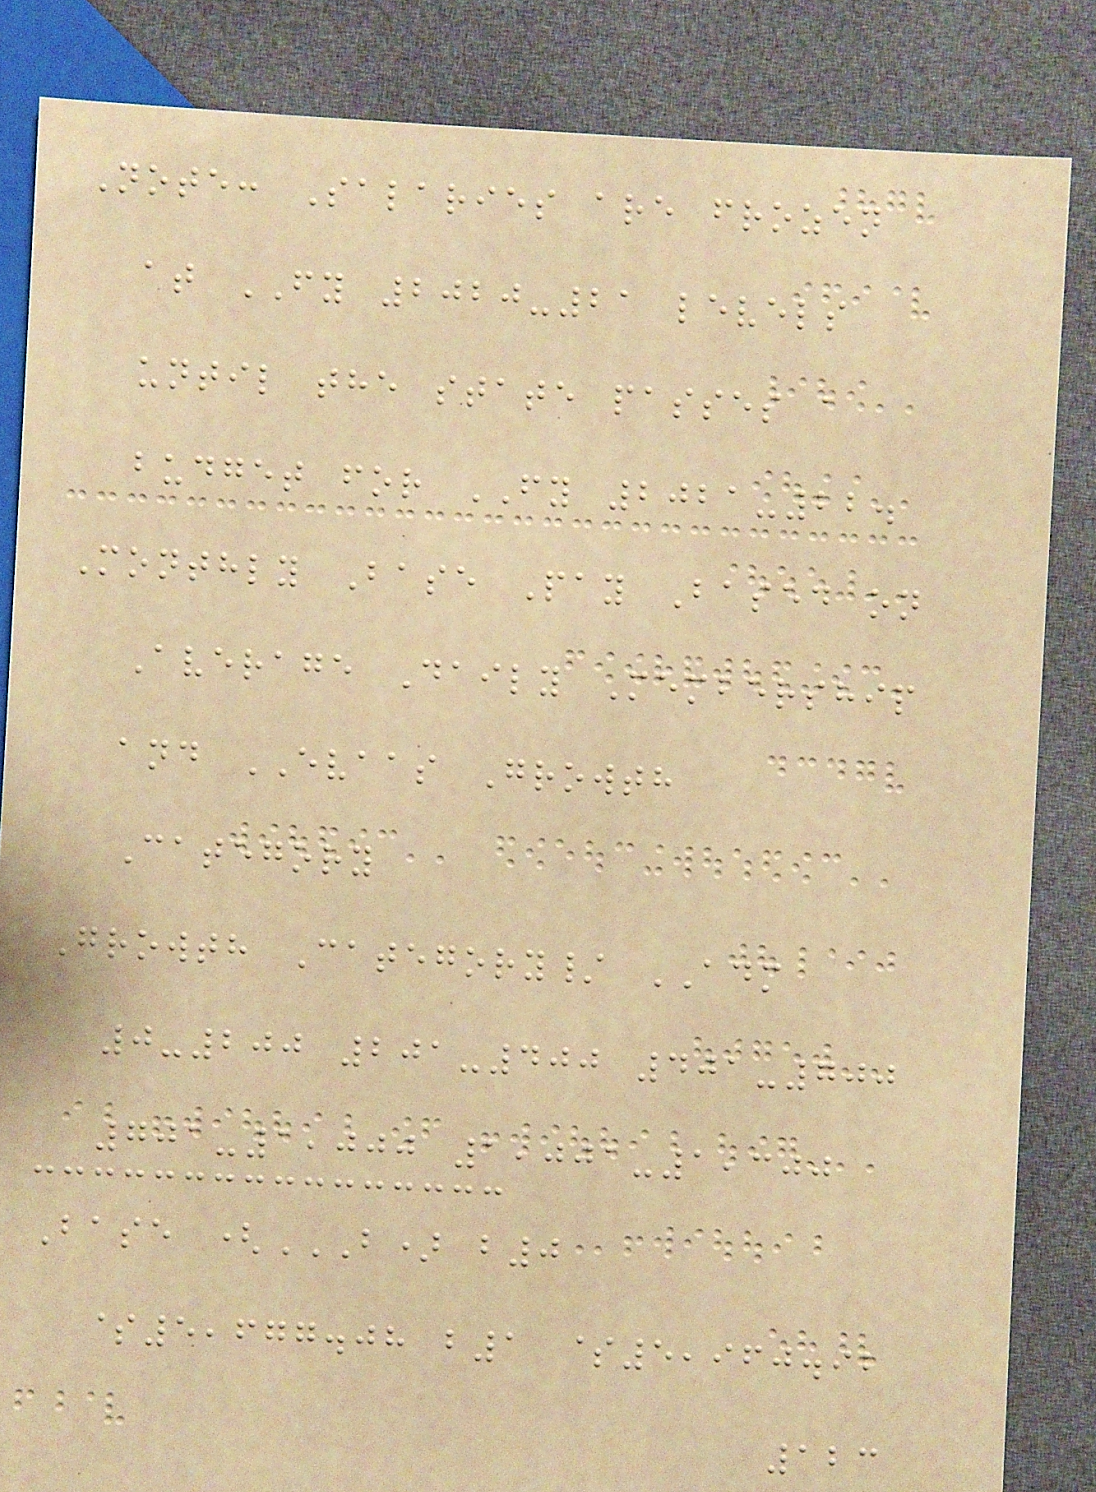Note: Salaries are frozen
at FY 2020-21 levels
until the state passes a
budget for FY 2021-22.
Monthly Base Pay Based on
Average Daily Membership
and EVAAS Growth
Category
Growth Category/ ADM
0-200 201-400 401-700
701-1,000 1,001-1,300
Base (B) B0
$5,677.08 B1 $5,960.92
123
